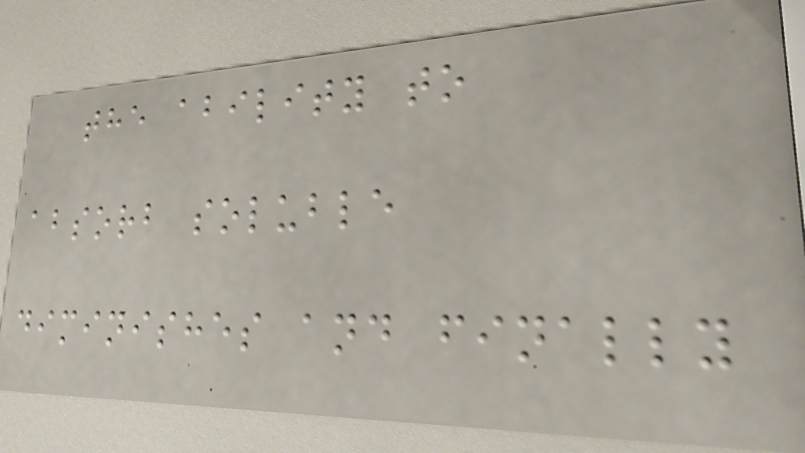the ability to
absorb soluble
diminishes and finally
